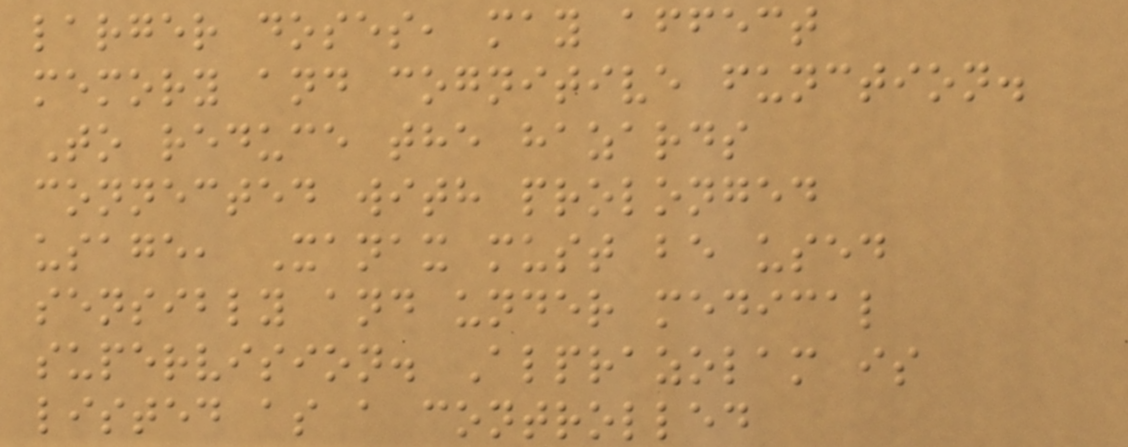larger doses, may affect
memory and cognitive function.
To reduce the hazards
connected with prolonged
usage, Xanax must be used
sensibly and under medical
supervision. Alprazolam is
listed as a controlled
